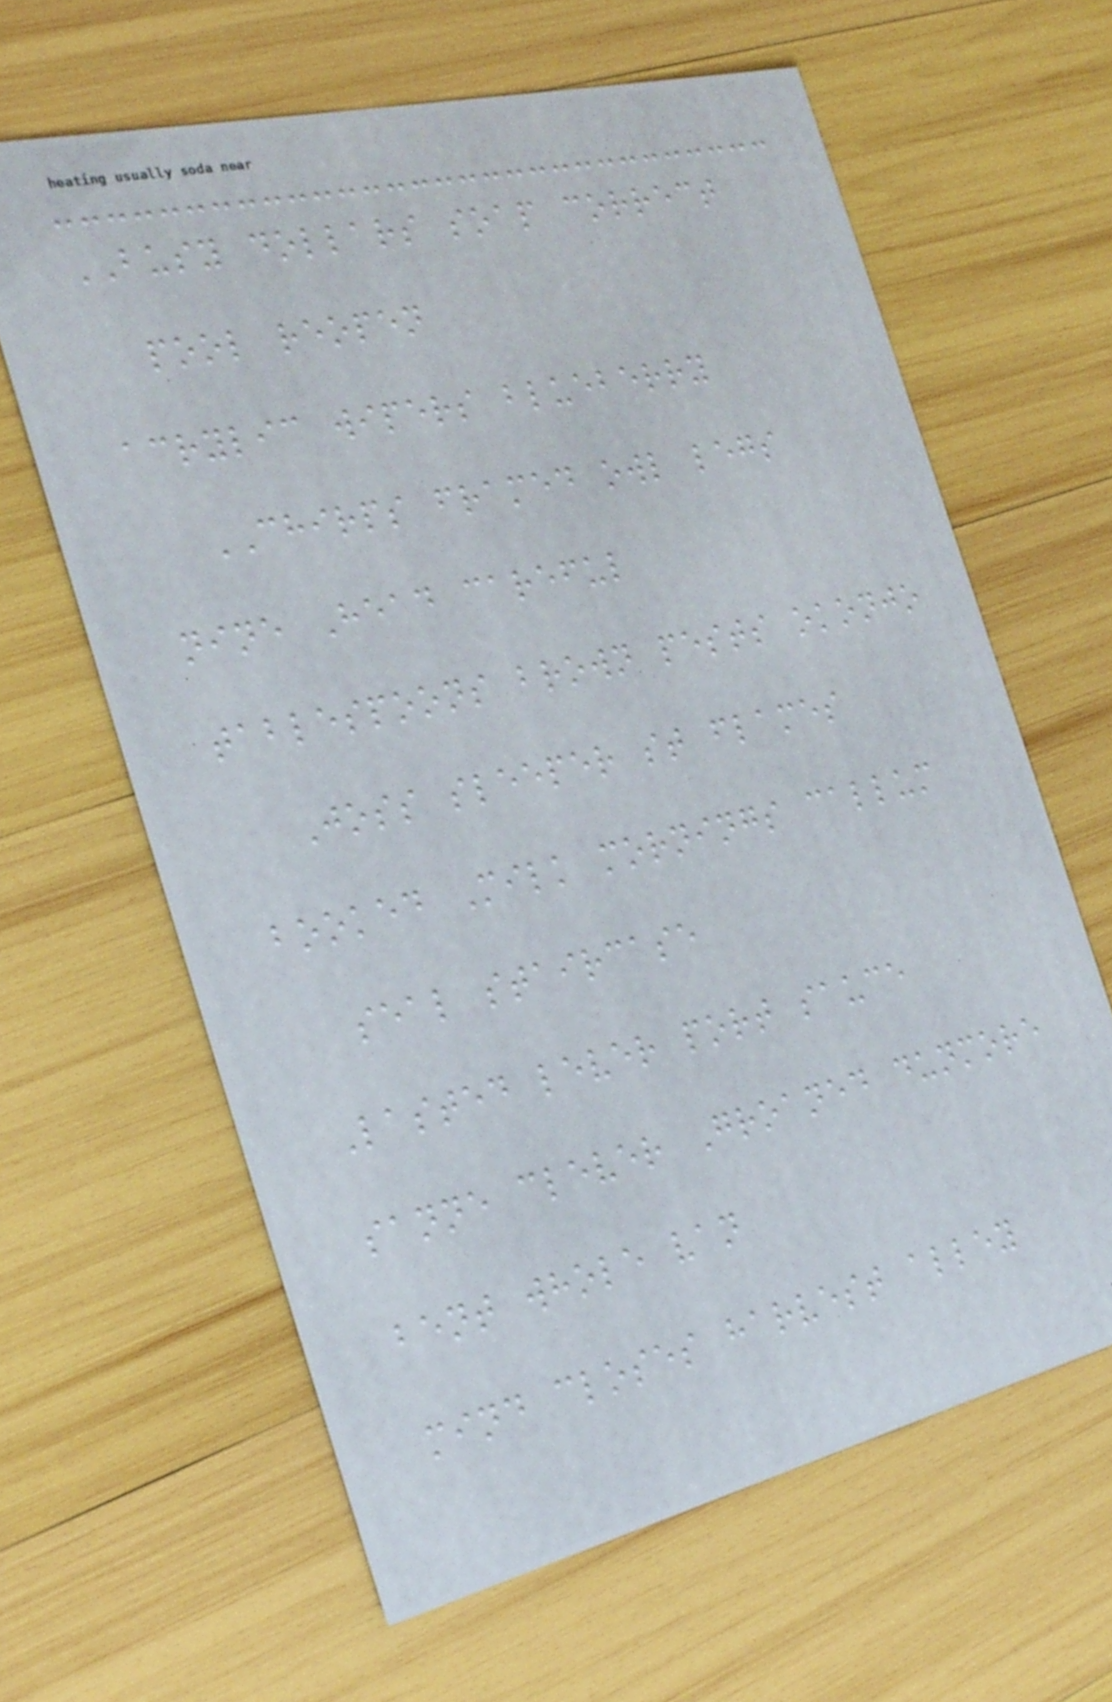BUSY dollars soap correct
pool reopen
acrylic wipers blueberry
CHIRPS framed owl legs
nine Head careful
tablespoons brown pests okonjo
Joss sleeper st flames
booked Milk mornings callum
seal staircase
Lasted lever port sauce
sanne clever Groaned dunmore
bent whole van
mind closes harvest alley
